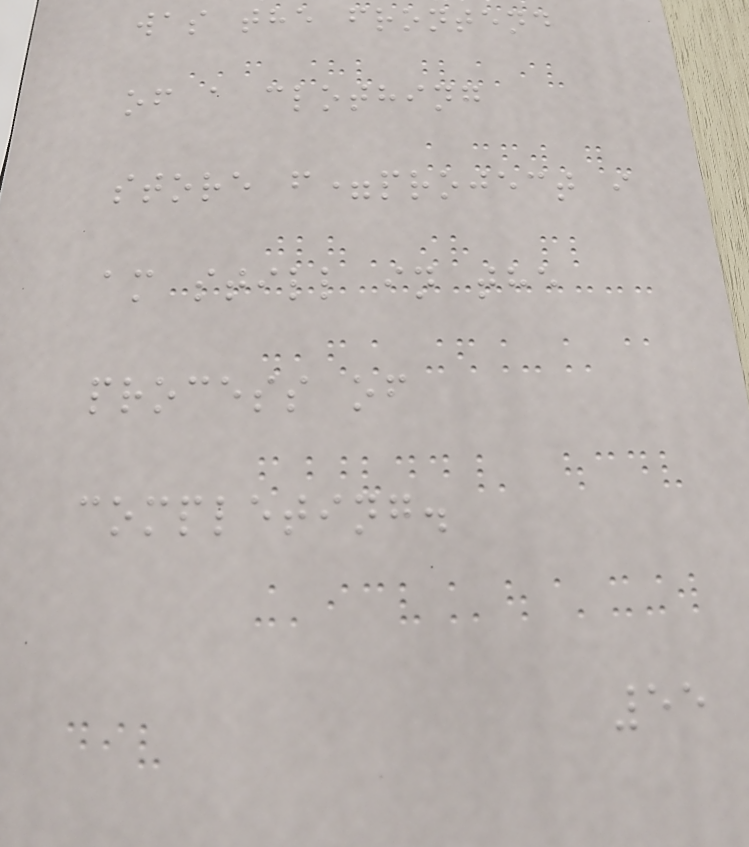was the frontend
of a clothing
store f=project i
am still in the
process of
completing.
55
